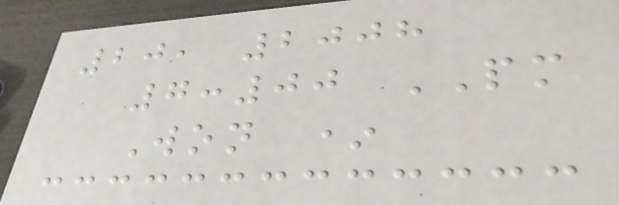20, 2008
7:00 PM
Won *
